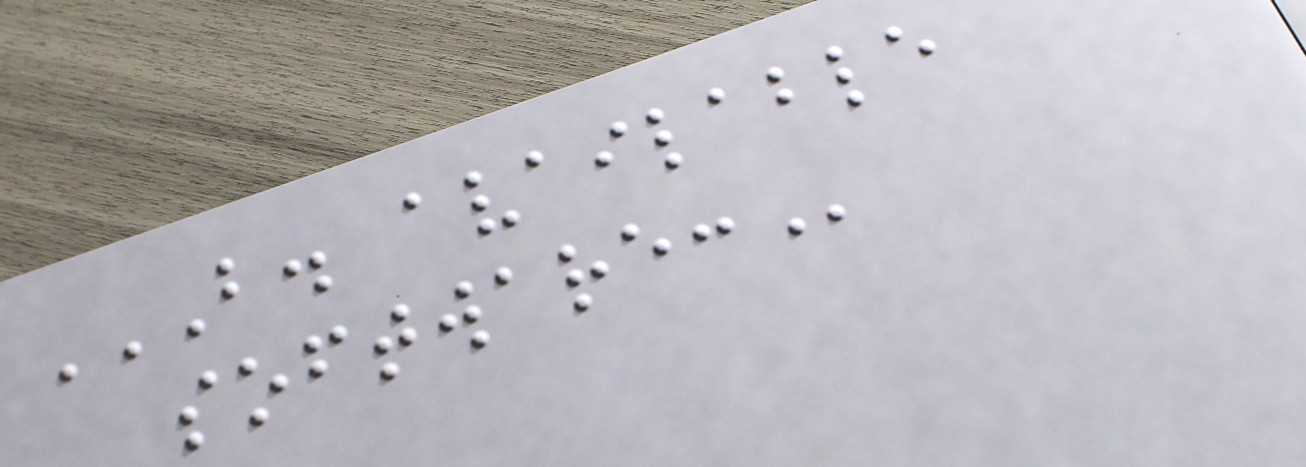B. AVAILABLE
SOFTWARE:
